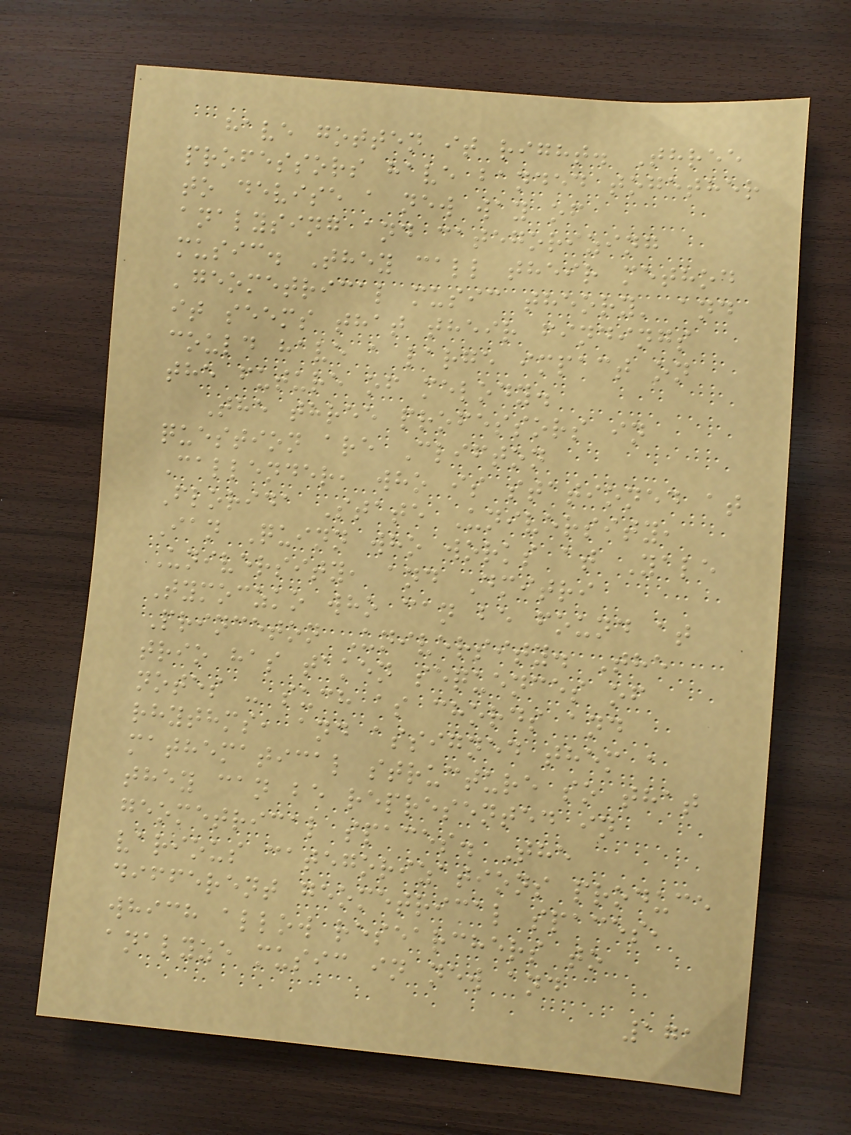have gotten it right. Three
professors have banded together
to devise a new way of
analysing and categorizing
music. They call their method
'geometrical music theory' and
it seems that their findings
could have a large impact on
the future of melody.
The three professors in
question are Clifton
Callender, who is stationed at
Florida State University,
Ian Quinn who works at Yale
University, and Dmitri
Tymoczko who can be found at
Princeton University. The
trio has taken sequences of
notes - such as chords and
rhythms, and assigned them a
mathematical structure so that
they can be represented in
geometrical spaces. The
various categorizations produce
different geometrical spaces,
which allow researchers to
analyze music in new and
171
